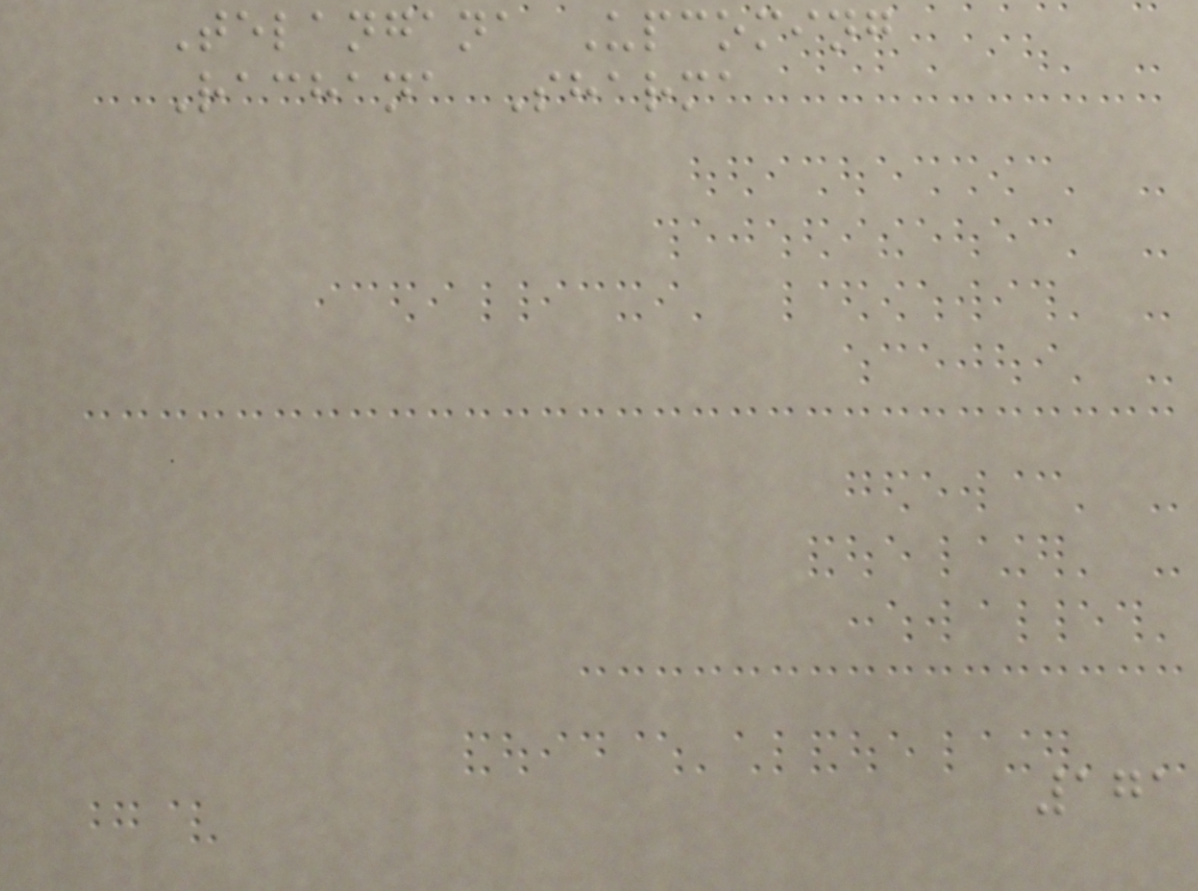Telangana Upcoming
Rachana Sharma
171
